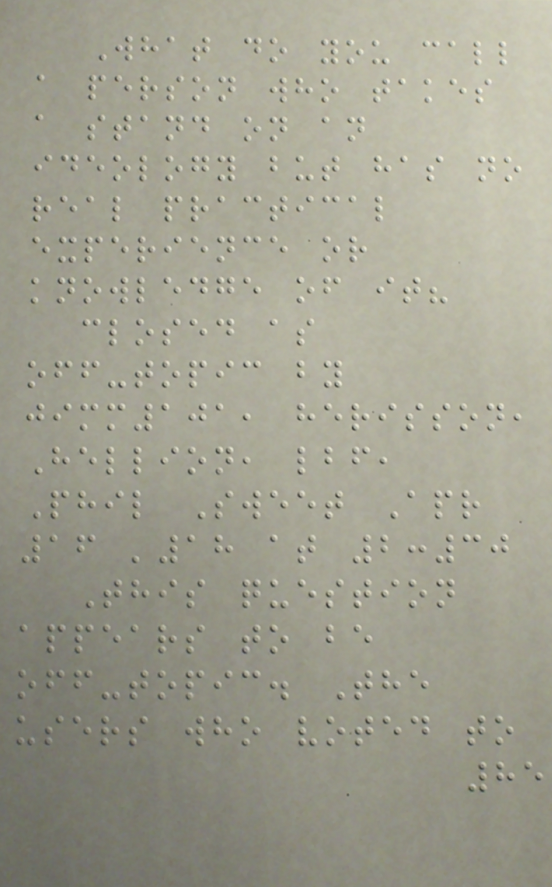What do you call
a person who takes
a stand on an
ideology but has no
real practical
experience or
knowledge of it?
closed as
off-topic by
jimm101, herisson,
Hellion, lbf,
Phil Sweet Apr
16 '18 at 2:30
This question
appears to be
off-topic. The
users who voted to
85
